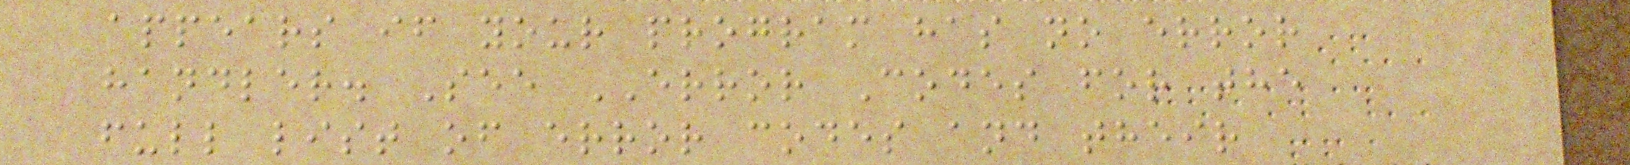appears if your program has no error
handler. See ERROR Codes for the
full list of error codes and their
